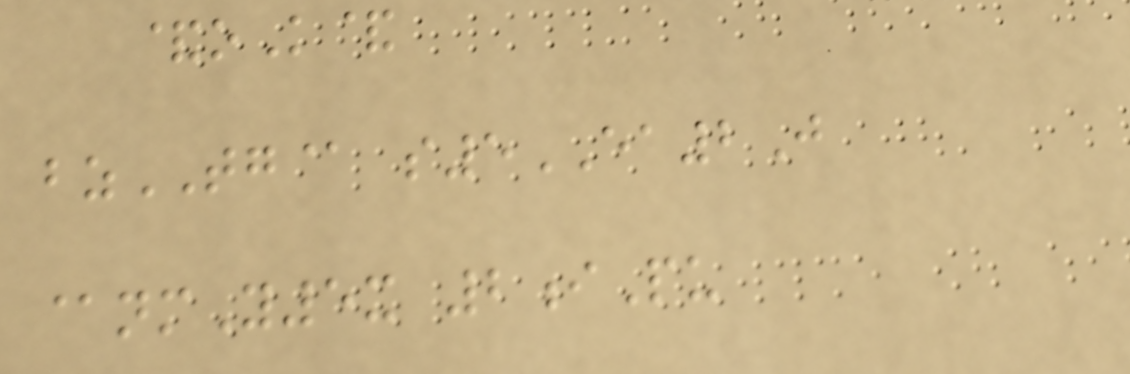&oK&
bzTG@ s5EA2J
@nmY5x 2iPu
